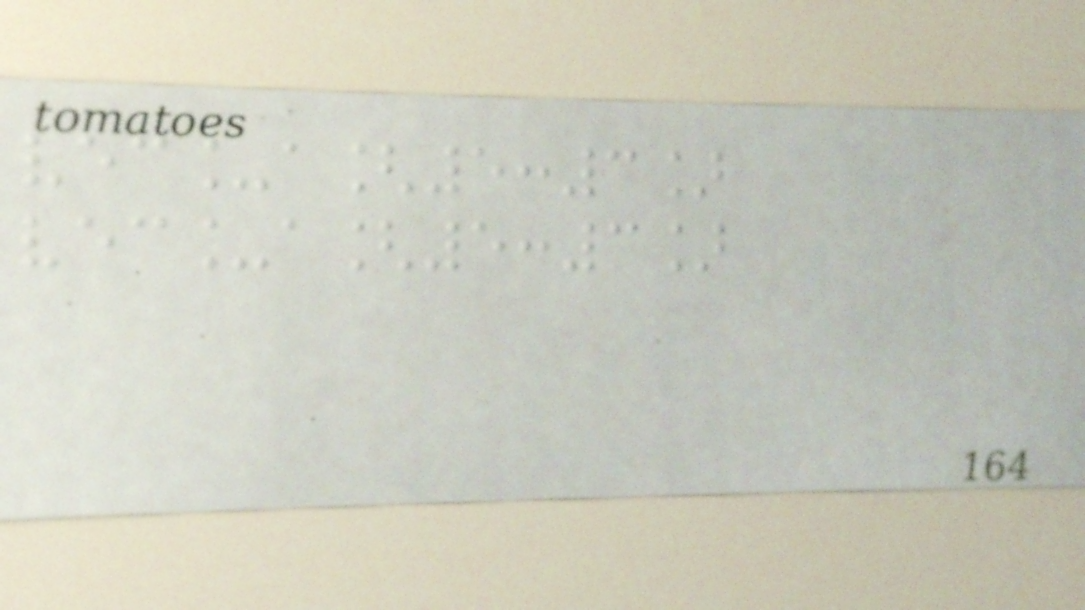vec_a[5:3]
vec_a[5:3]
